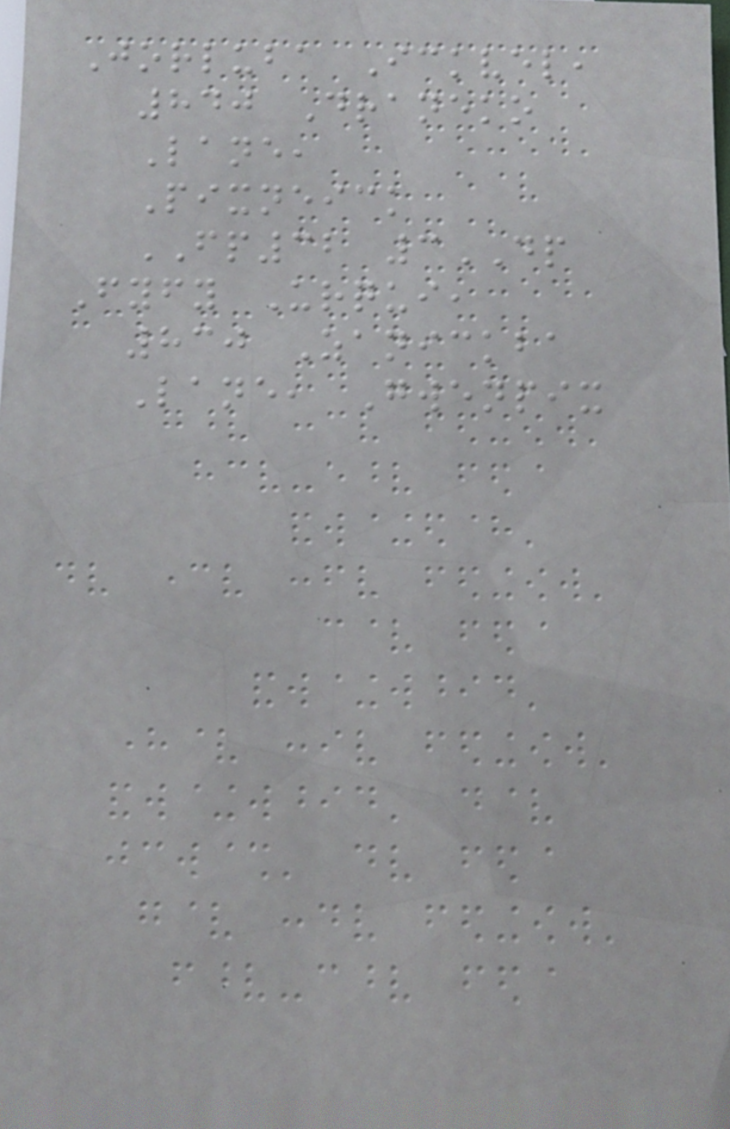Jorluba Ickvel,
840 Draneko
Lane,
Pixneick
FP32 3DP
Fyfy Urqui,
830 Zanickba
Lane, Gwenpix
